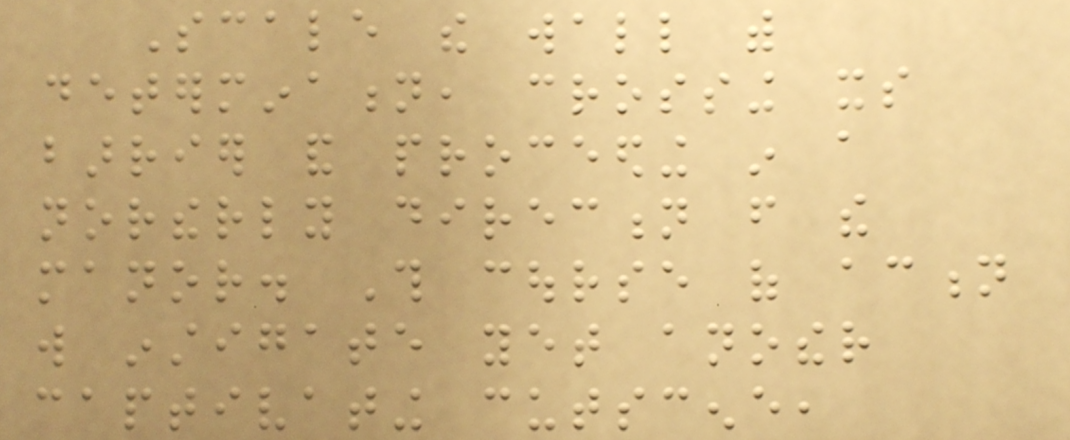Scale the wall with
determination, crossing its
barrier and proceeding in a
northerly direction from the
manor. This course of action
will instigate yet another
captivating cutscene,
